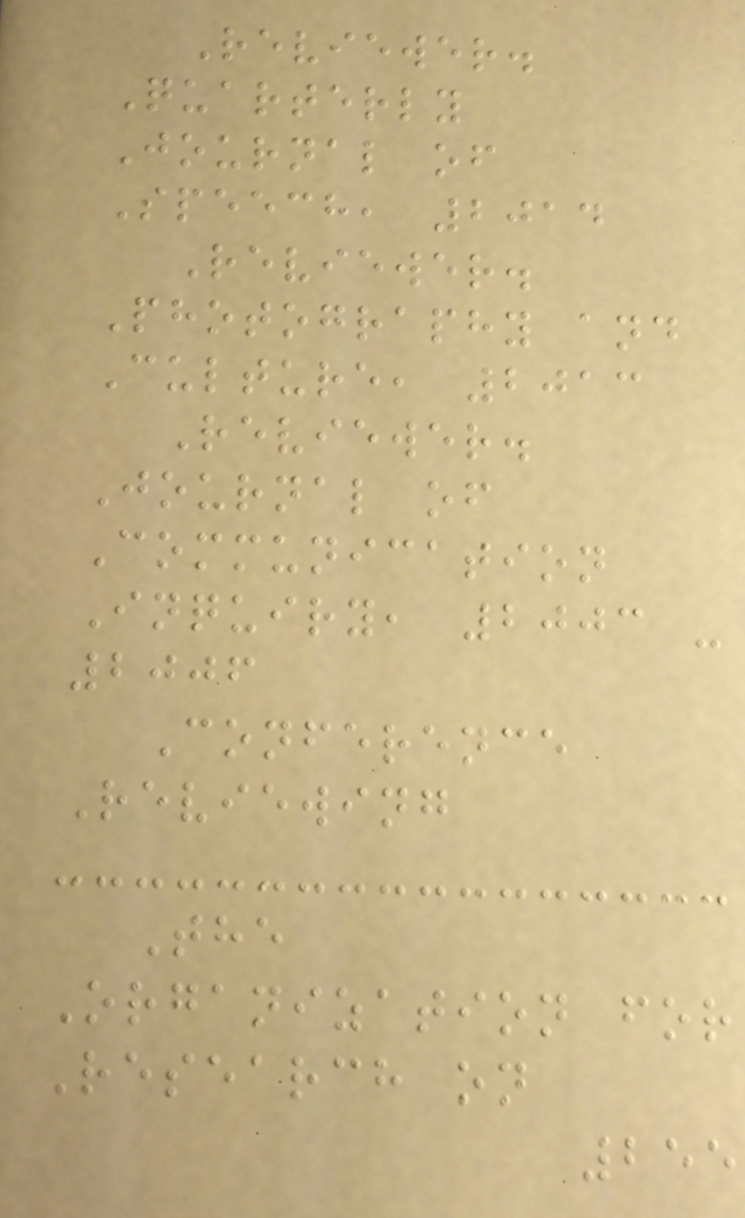Reviewer.
Quarterly
Journal of
Speech, 2014
Reviewer.
Photography and
Culture, 2013
Reviewer.
Journal of
Communication
Inquiry, 2003 -
2006
Conference
Reviewing
The
Organization for
Research on
255
